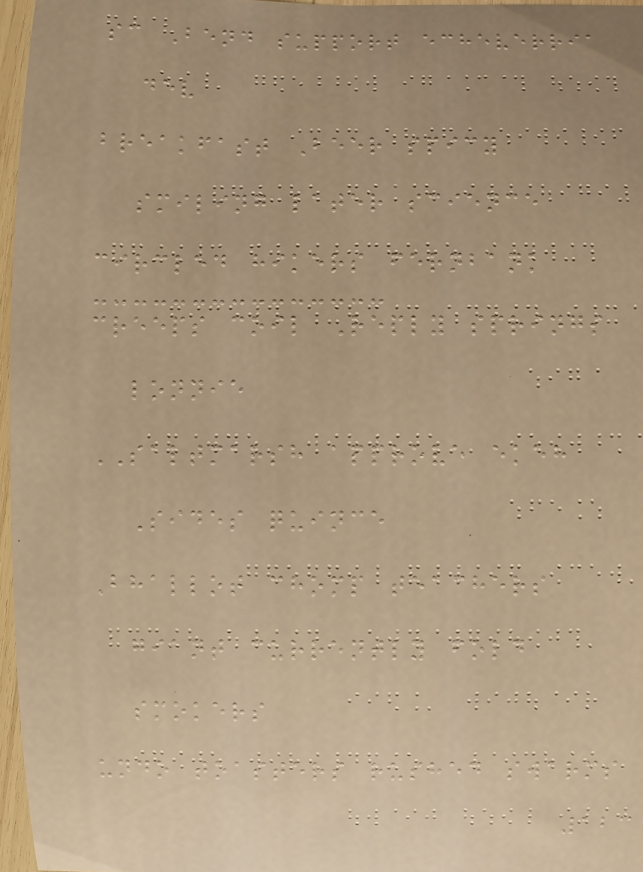sc Bend support echeverria
dev
breakfast Beer spicy
smiling later science
circled hikers fernbank
creeps coil Reply springs
lonnie
SALTMARSH approve ekeh
Sides quince
Bhallot chomp teachers
giant currently fold
smokers
undo toasters rushed swarms
123
